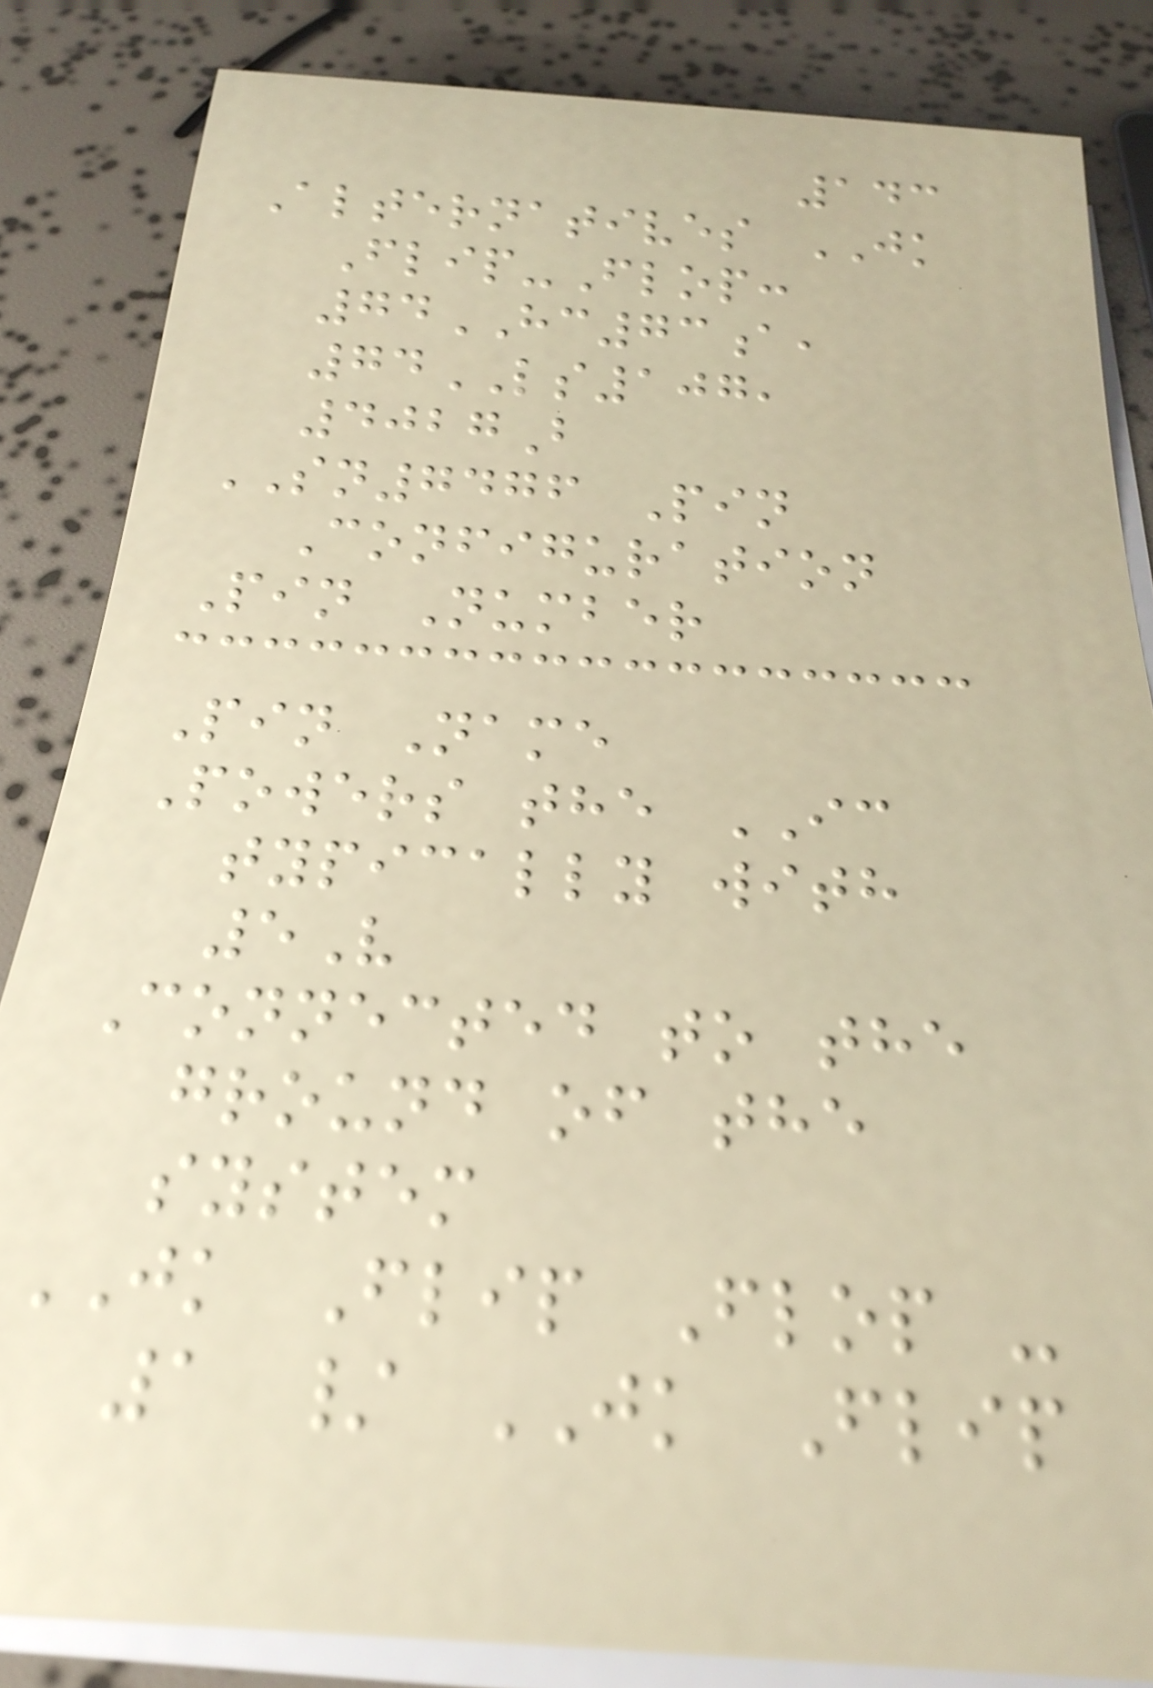143
Alternatives JK
Flip-Flop:
74HC73a,
74LS107,
4027B
SN7476 Pin
Configuration
Pin Number
Pin Name
Powers the IC
typically with
5V
Connected to the
ground of the
system
JK Flip Flop -
1 / JK Flip
